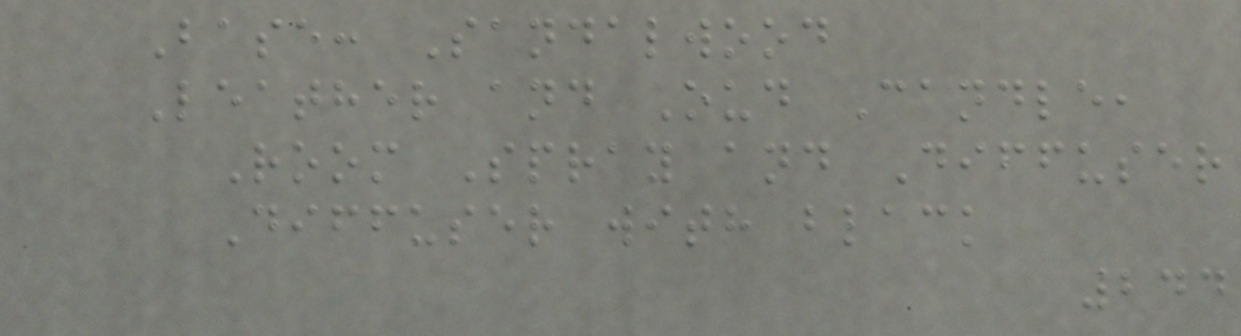Base: Sandalwood
Leather and Oud Candle,
Room Spray and Diffuser
Diffuser with black
244
